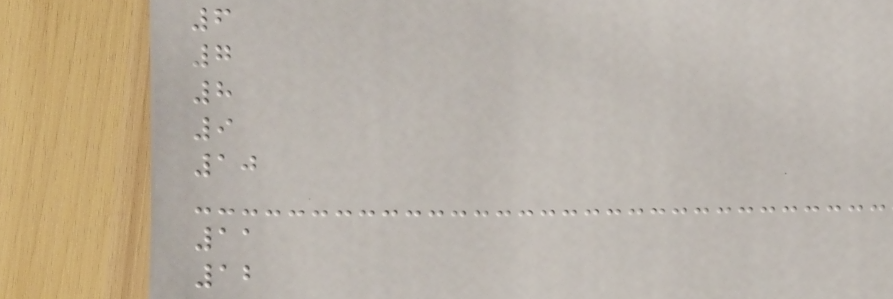6
7
8
9
10
11
12
